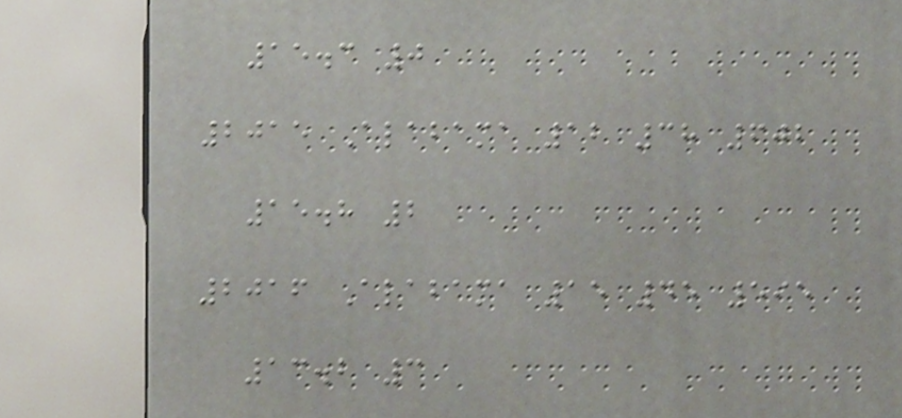15.3 0
2015 Alabama 12 38 602
15.8 2
2016 Alabama 15 45 595
13.2 3
